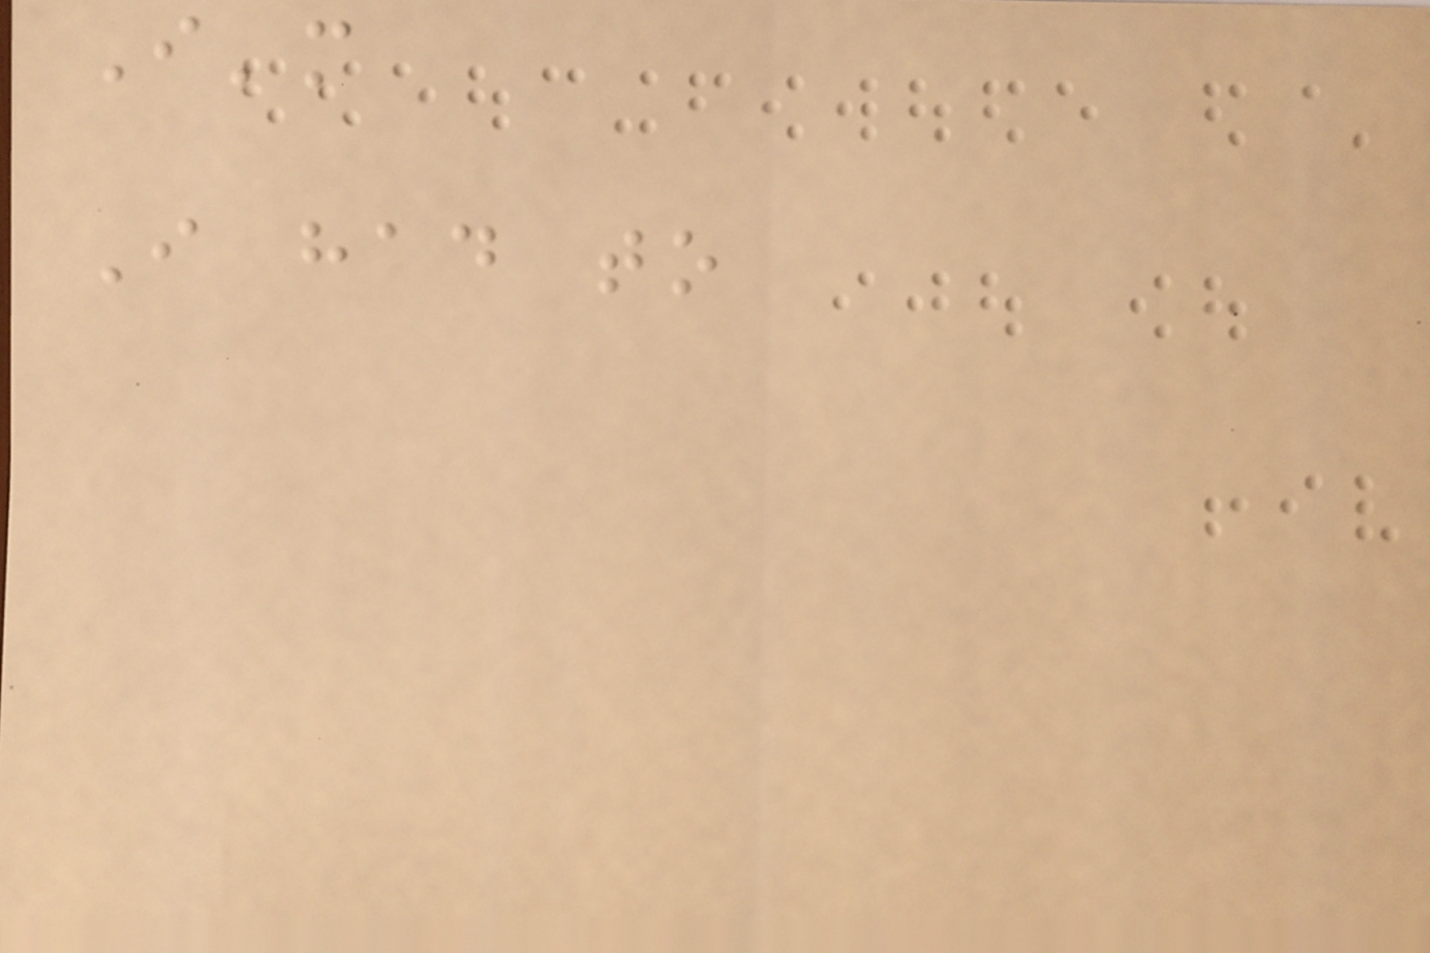I'm
I had to
